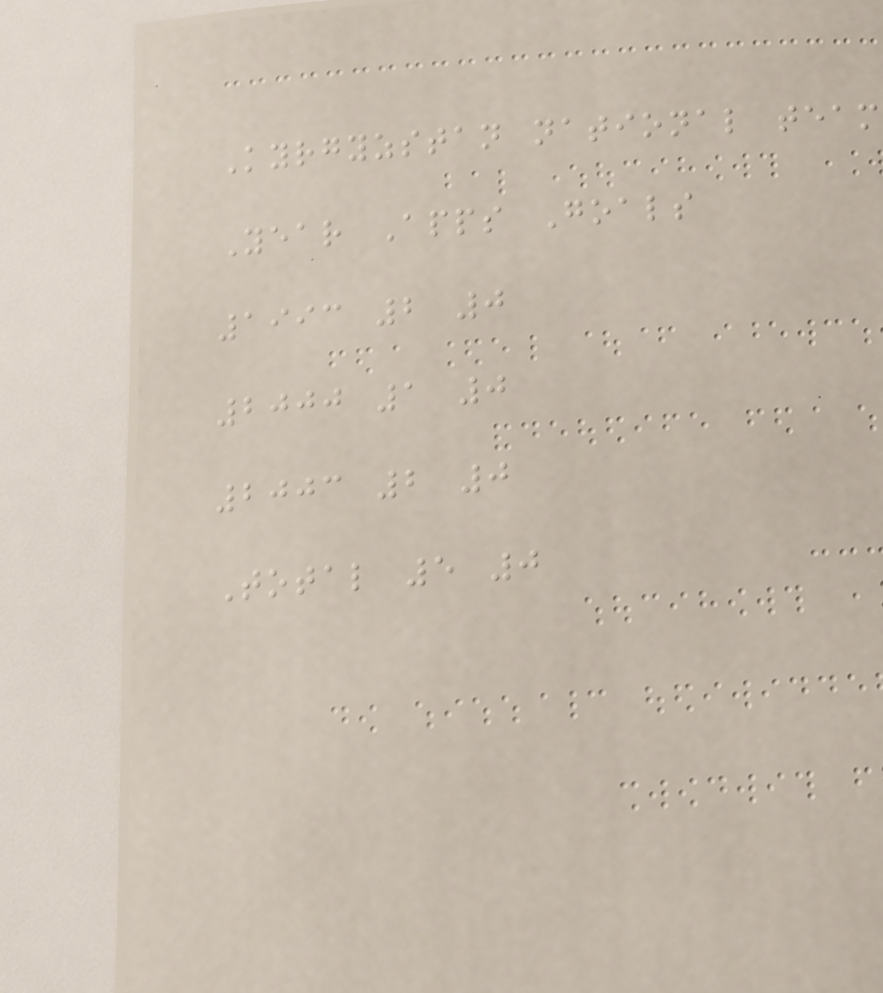Kyrgyzstan national team
Year Apps Goals
1993 2 0
2000 1 0
2003 2 0
Total 5 0
